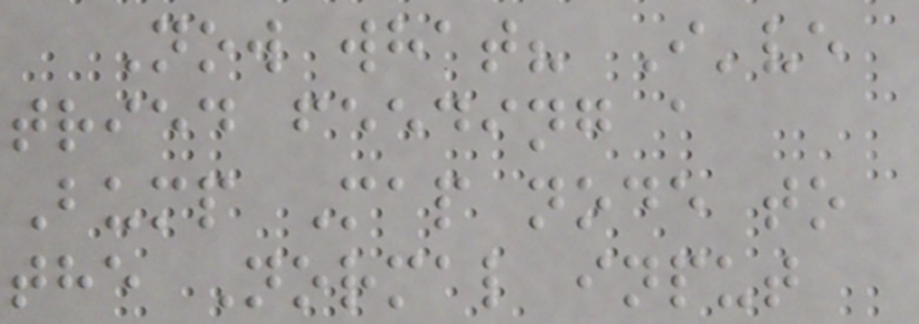Now what? I've
tried feeding a
Bump Map node to
the Normal input
